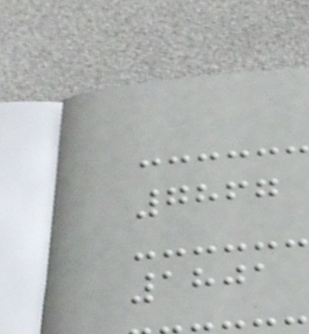7867
1801
